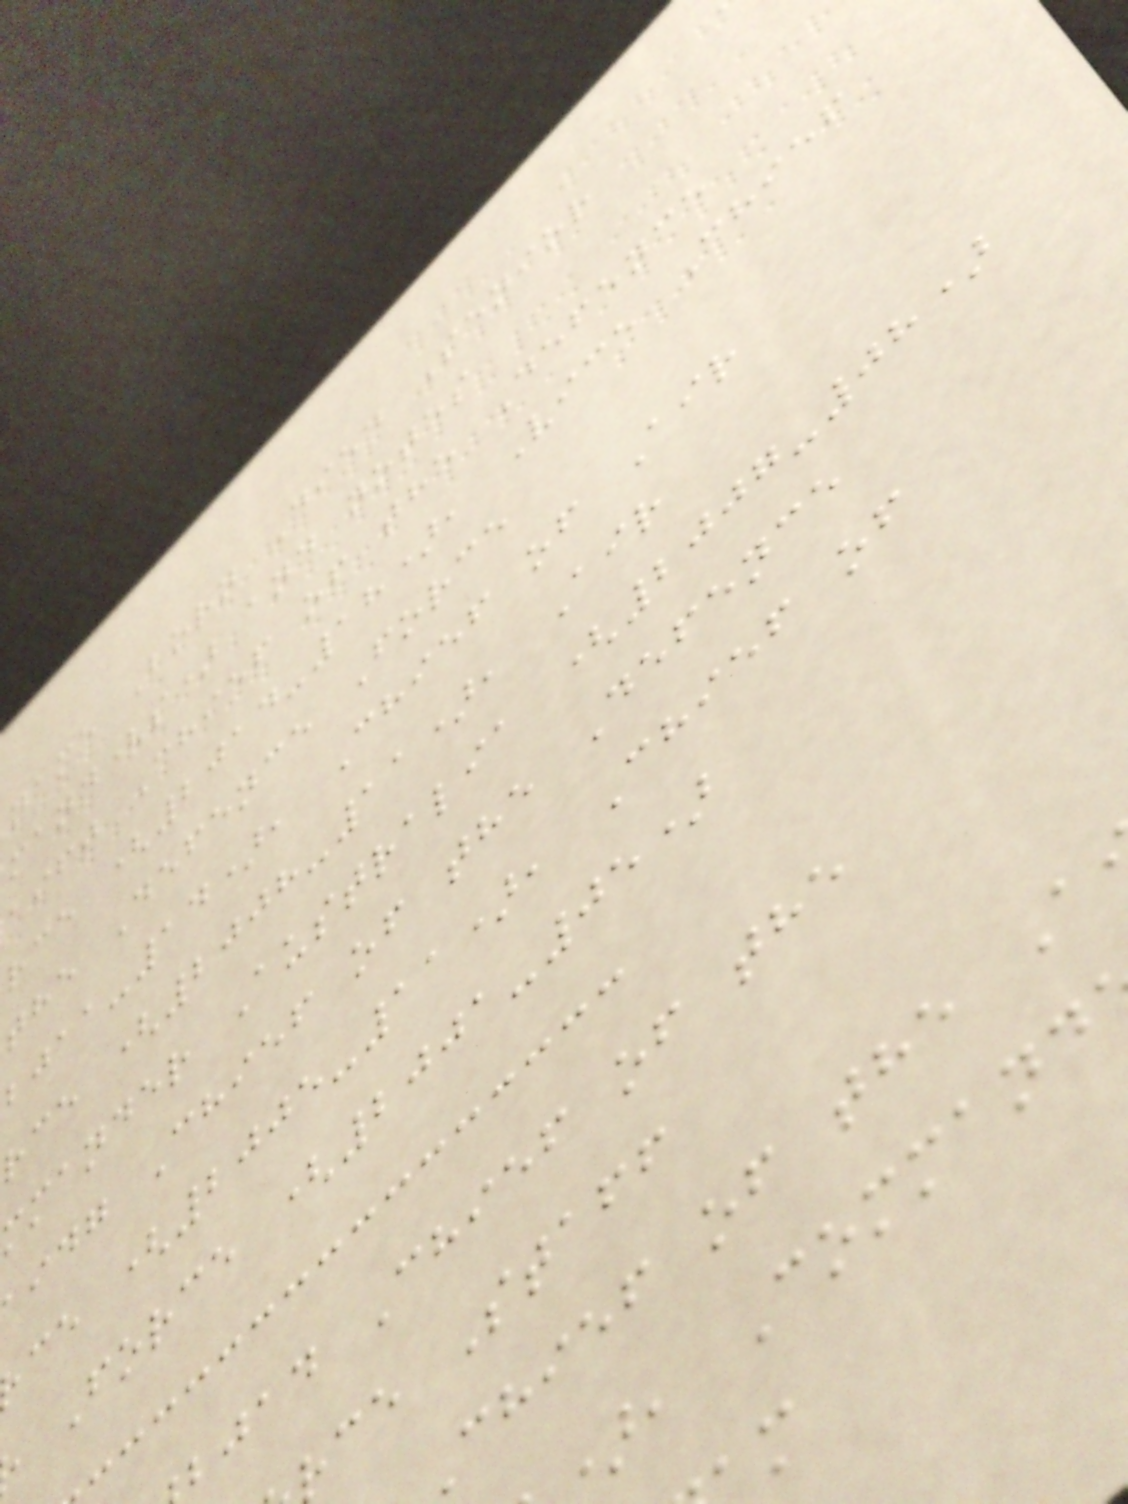name Born Died Senior
mand(s) and notes
aifj Chief of the Defence
rce (2014-18), Vice Chief
the Defence Force
-14), Chief of Air
rce (2008-11), Air
mmander Australia (2007-08)
idg Chief of the Defence
ce (2005-11), Chief of
Force (2001-05)
bjad Chief of the
ce Staff
chief of the A
, Command
